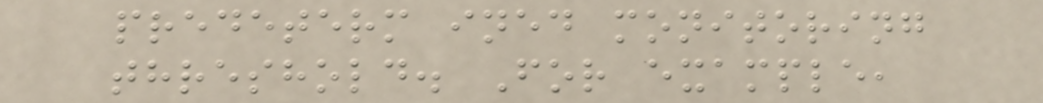predeterm ined monitoring
threshold. For example,
